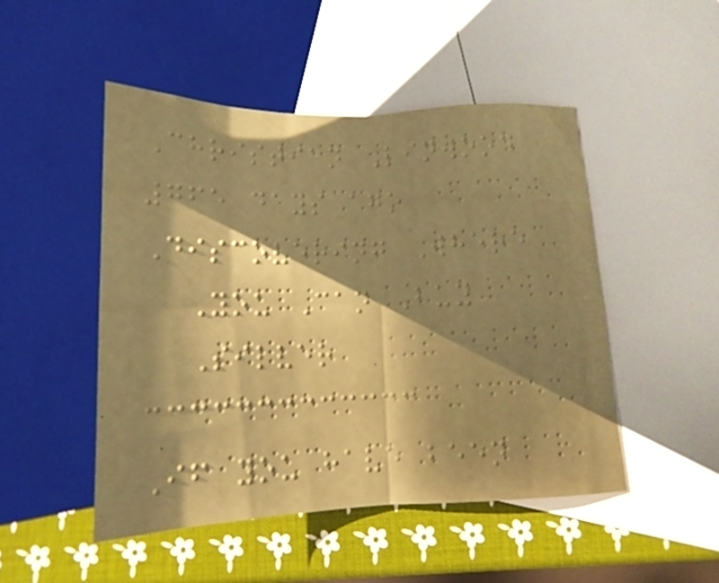Christian Linwood
765 days ago
Discovering Where
You Can Buy
Silver
If you have been
